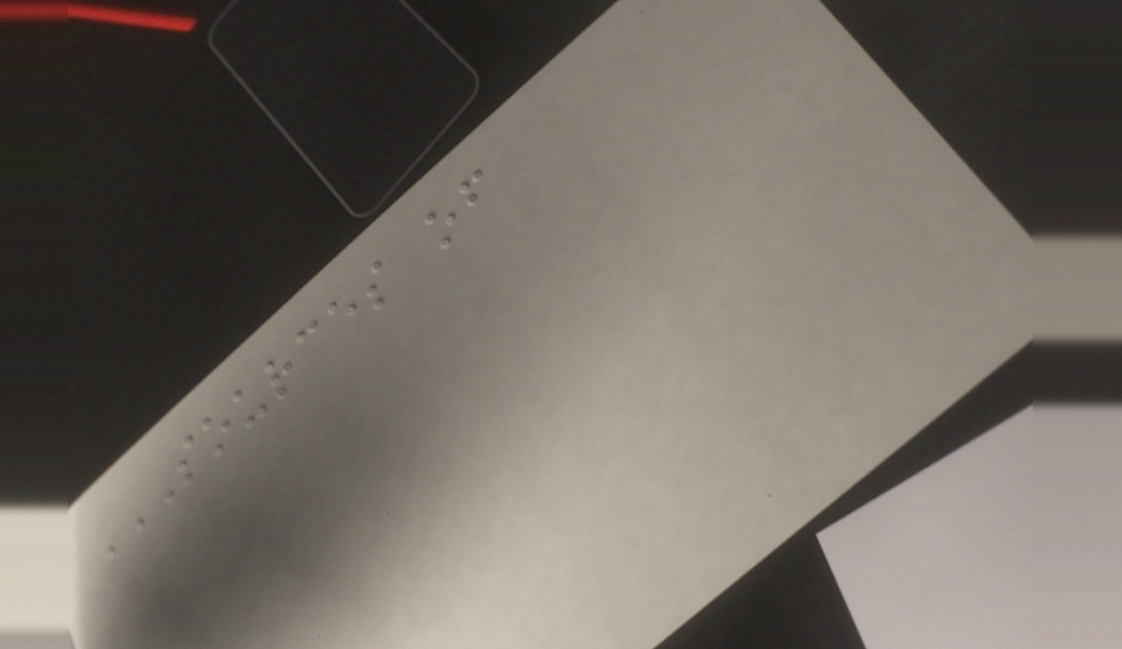SOURCES OF
